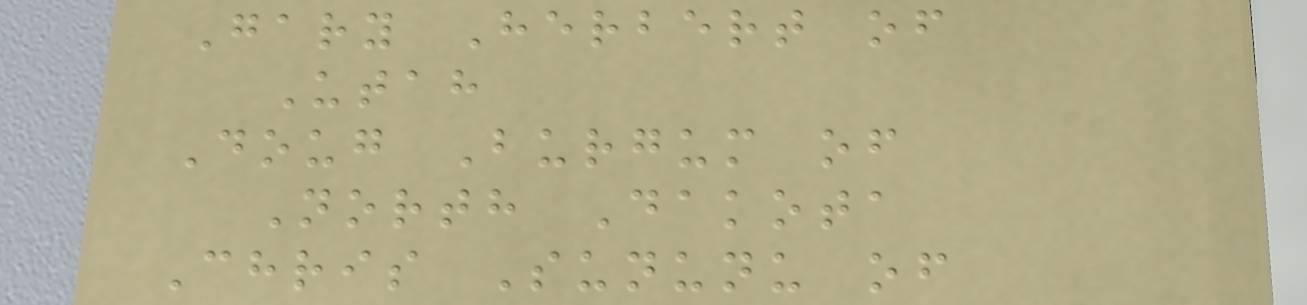Gary Herbert of
Utah
Doug Burgum of
North Dakota
Chris Sununu of
